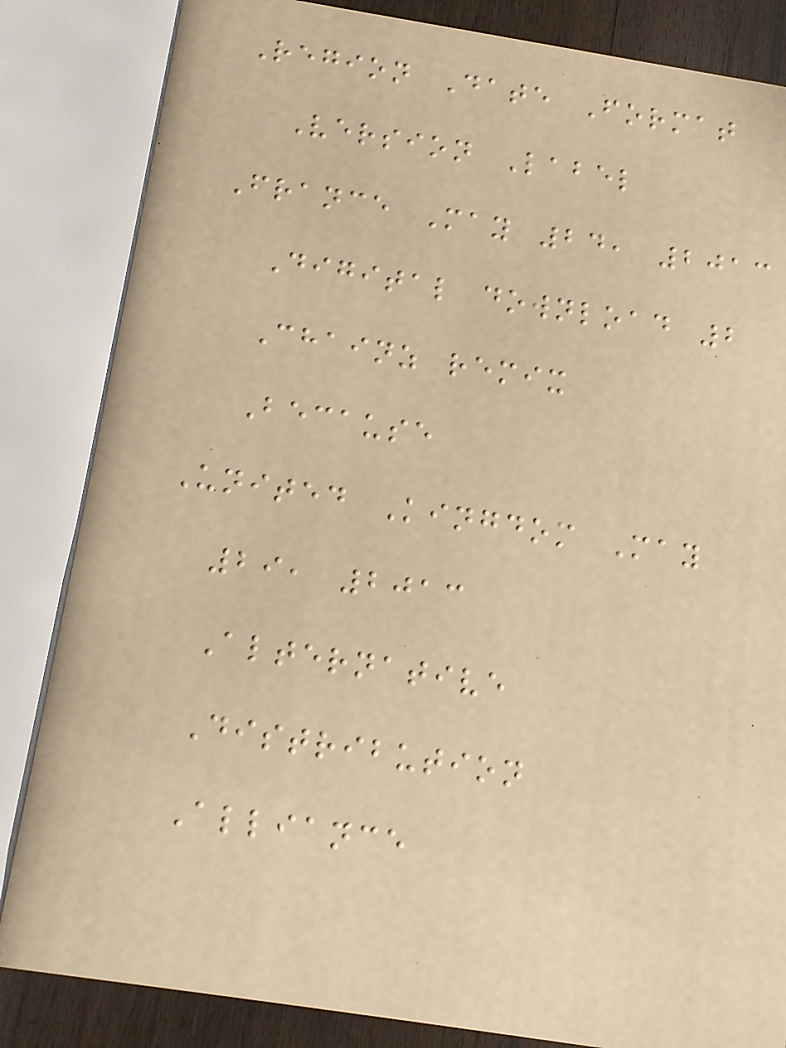Region Date Format
Version Label
France May 24, 2013
Digital download 2
Chainz remix
Because
United Kingdom May
29, 2013
Alternative
Distribution
Alliance
